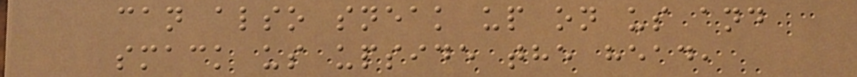can also sneak up on us and
smack us upside the head,
